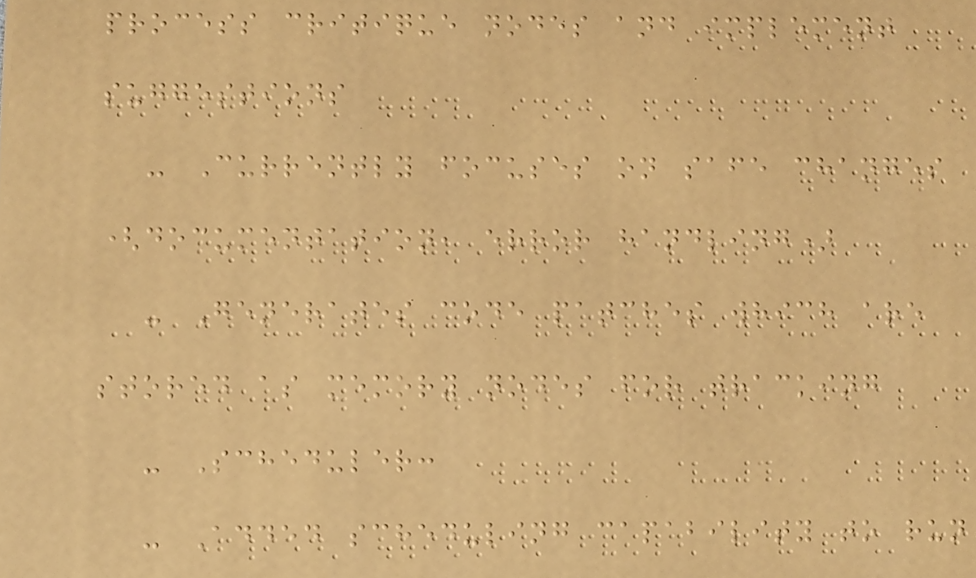process critique nodes and implement
suggestions
- Currently focuses on safe changes
(documentation, error handling)
- Generates code patches which are
stored as memory nodes for tracking
- Scheduler:
- Added scheduling capability to run
